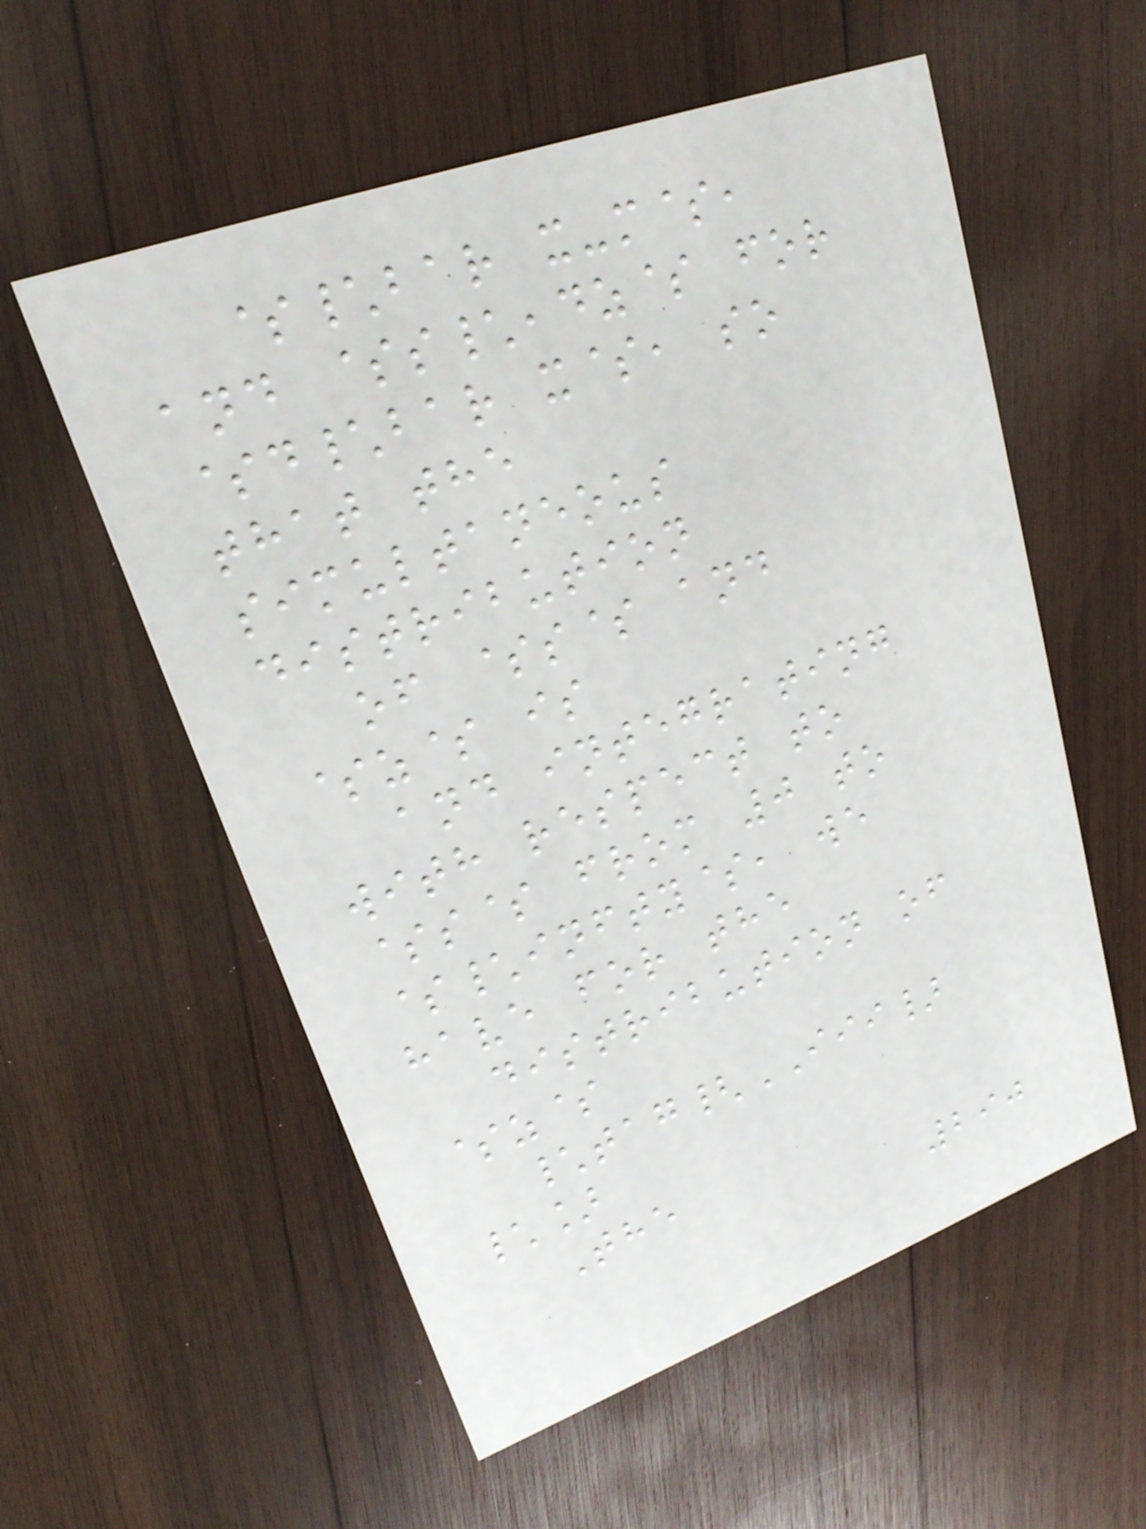$\bar x-m$,
and $s\,dz$ for
$d\bar x$, so
that the
simultaneous
distribution
of $s$ and
$z$ is
and integrating
with respect to
$s$ from 0 to
$\infty$, we
have for the
distribution of
$z$
\tag{III}
\]
The
290
